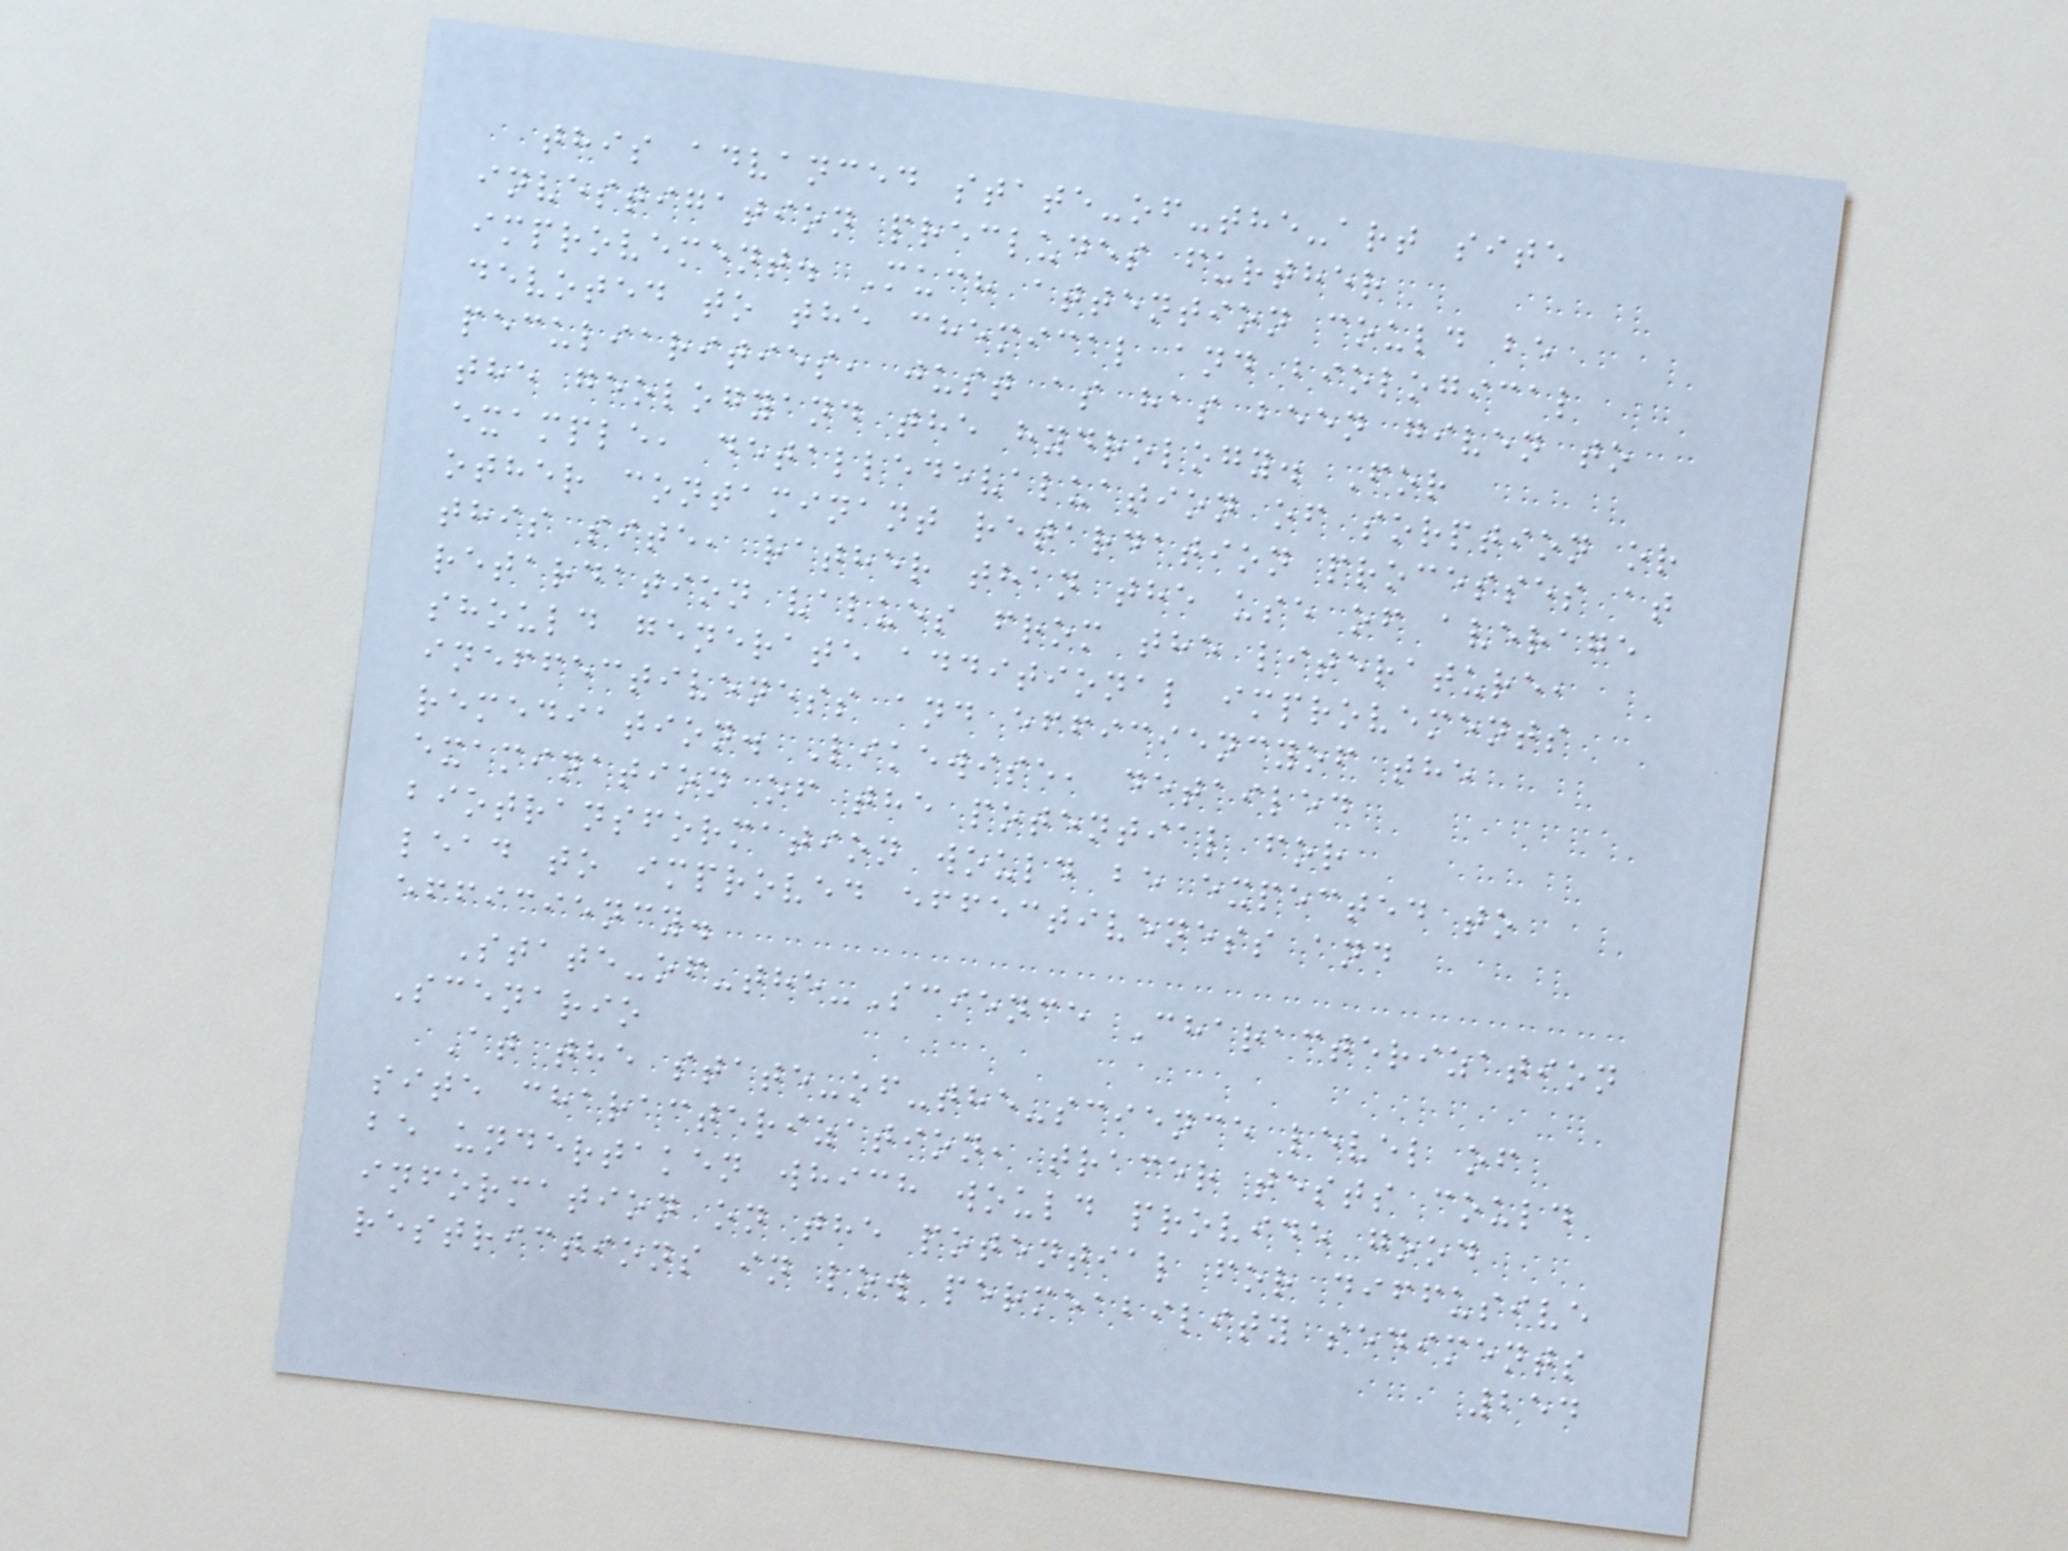this advanced state-of-the-art site
investigation precludes further
improvement. Much attention could be
devoted to the chemical and biological
peculiarities, just as has been given to
the geologyand the hydrology. For
example, detalledevaluation of sorption or
other contaminant retardation processes at
this site, rather than the use of average
retardation values from the literature,
should generate additional improvements
ineffectiveness and efficiencyof the
remediation. Likewise, detailed
examination of the potential for
biotransformation would be expected to
lead to improved effectiveness and
efficiency.
State-of-the-Science Characterization
Scenario
At the state-of-the-science level of
site characterization, tracer tests could
be undertaken which would provide good
information on the potential for diffusive
restrictions in low permeability sediments
254
